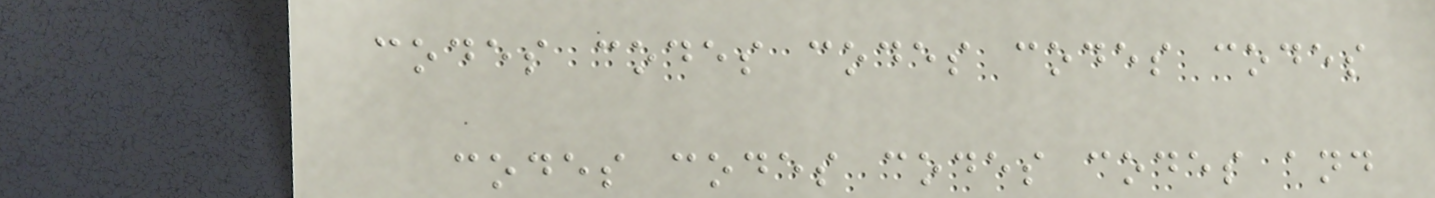codes codes codes codes codes
codes codes codes codes and
